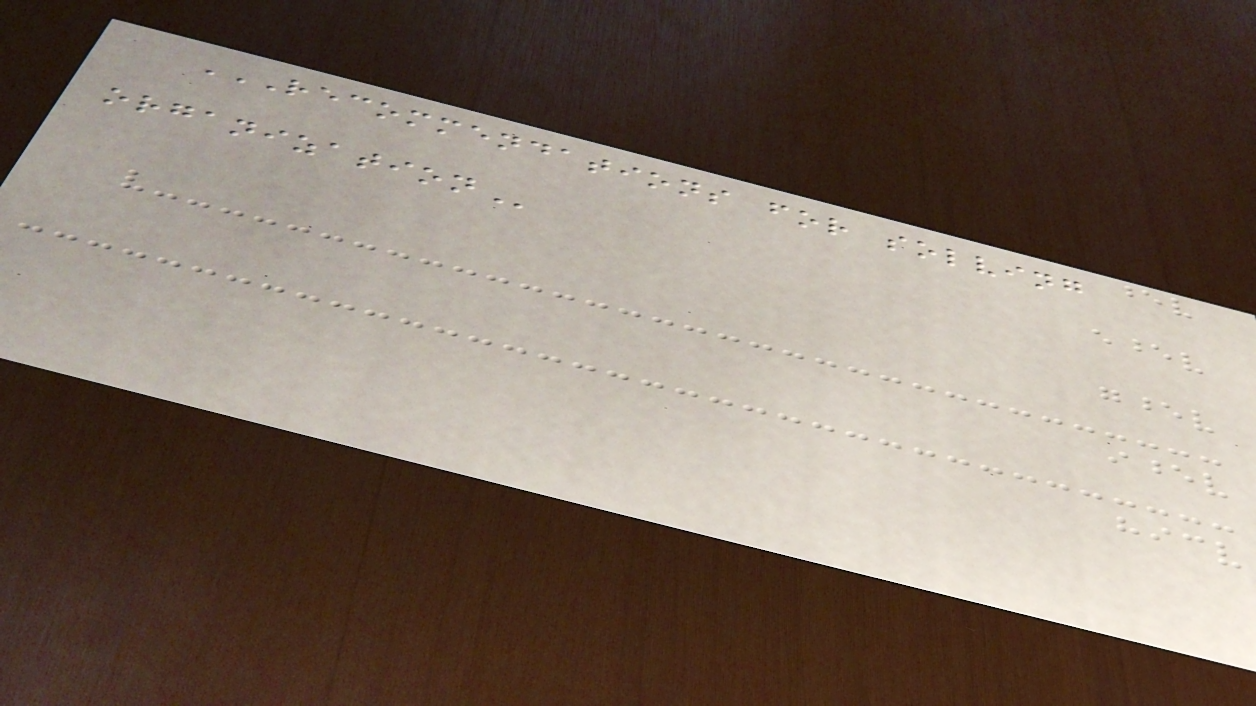RECOMMENDATIONS FOR SOLVING
ORGANIZATION
